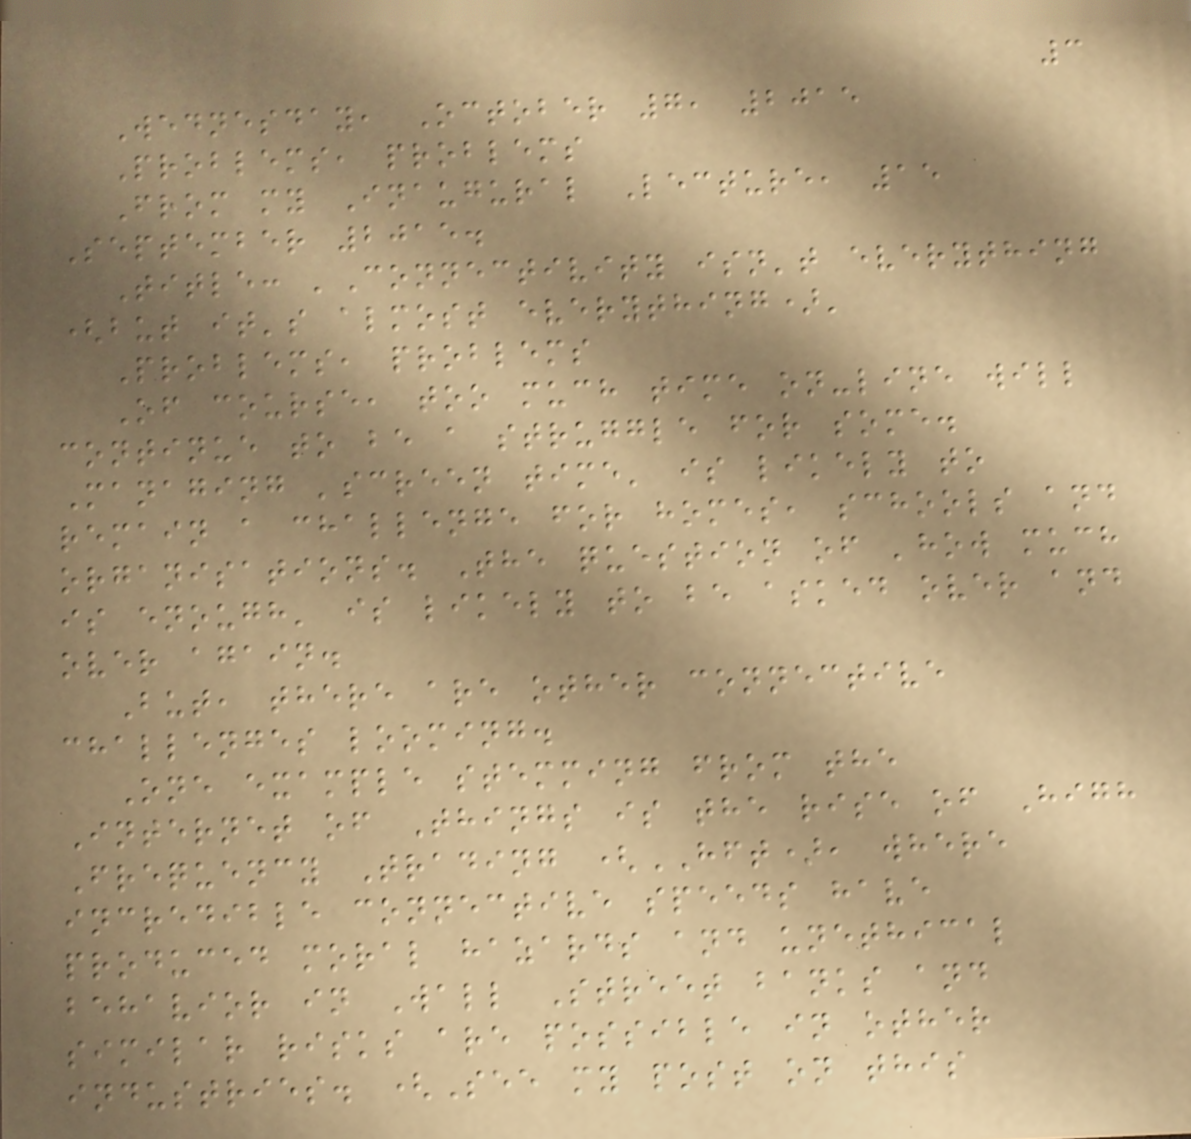3
Wednesday, October 7, 2015
Problems, problems
From my Inaugural Lecture, 15
September 2015.
Title: 'Connectivity isn't everything
(but it's almost everything)'
Problems, problems
Of course, too much time on-line will
continue to be a struggle for some.
Managing 'screen time' is likely to
remain a challenge for homes, schools and
organisations. The question of 'how much
is enough' is likely to be asked over and
over again.
But, there are other connective
challenges looming.
One example stemming from the
Internet of Things is the rise of High
Frequency Trading (HFT), where
incredible connective speeds have
produced moral hazards and unethical
behavior in Wall Street banks and
similar risks are possible in other
industries. (See my post on this
